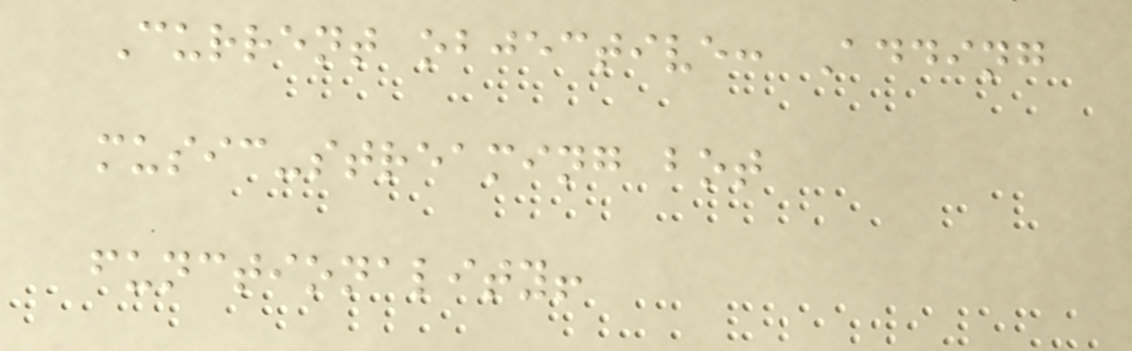Current objective: Adding
music-streaming bot
functionality!
